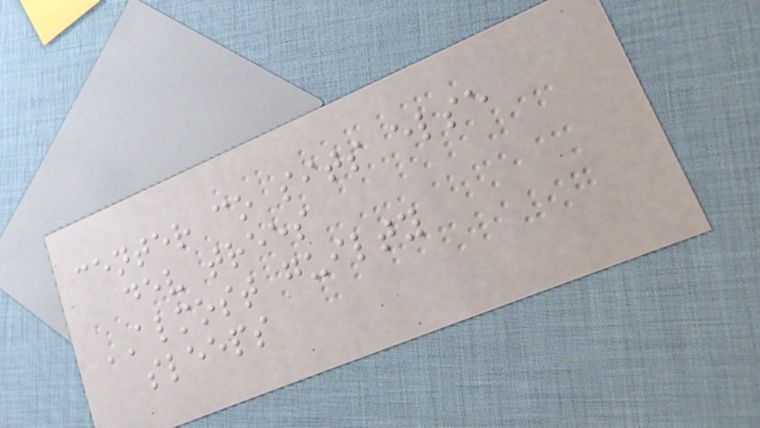center co sits else
dev trees
ALMOST guilty
sleeps
